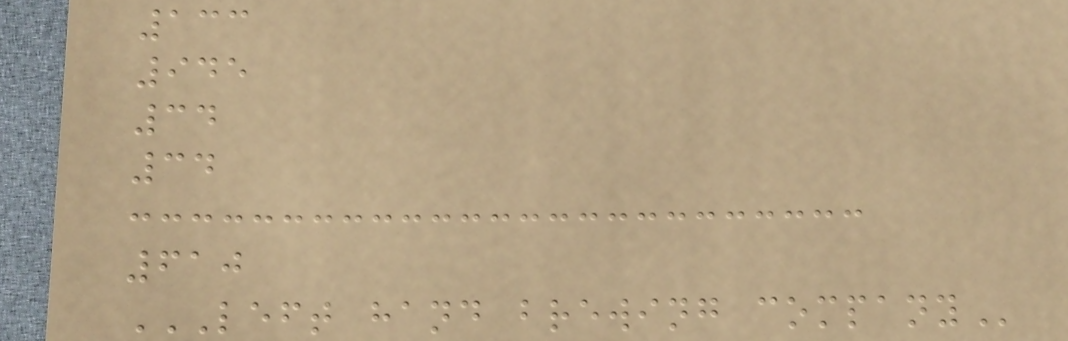133
945
34
34
610
LEFT HAND BREWING COMPANY
